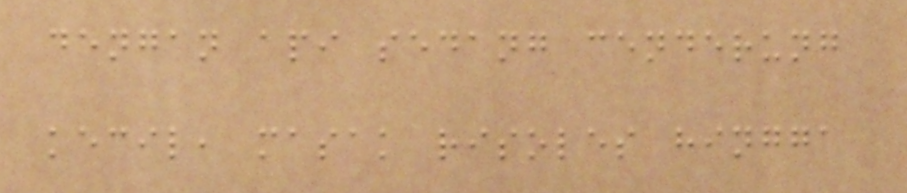dengan api sedang cenderung
kecil, masak risoles hingga
